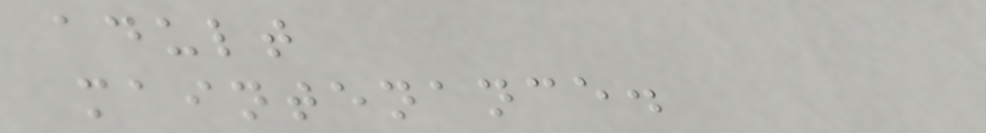adult
maintenance.
